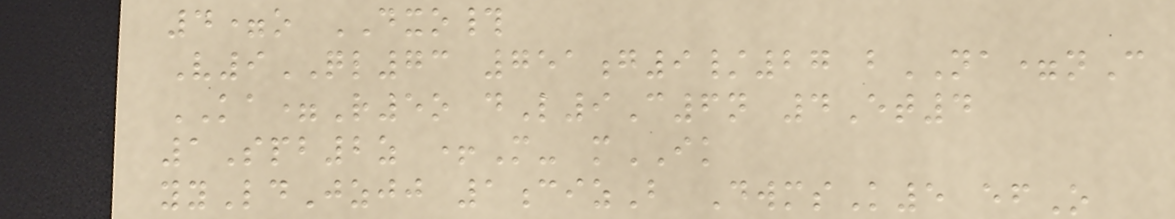4=o DXO#
V9QL73 751g9/27 bNA=nC
KA=R5o dL9C6n 4Et4
1Spb2z +M- mIK
yyLdJzjj 1cizB DwmsK5 efO
